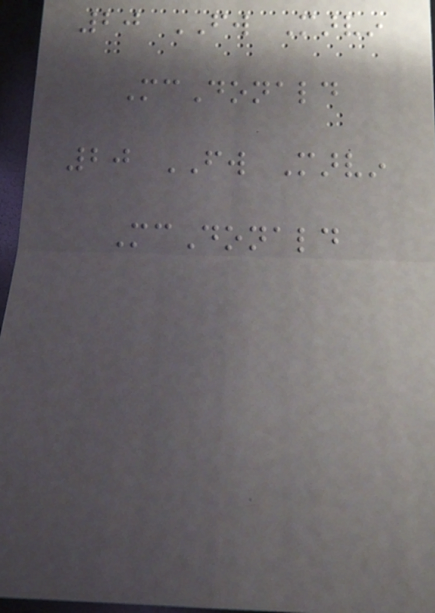20 FW Marvin
McDonald
20 FW Marvin
McDonald
